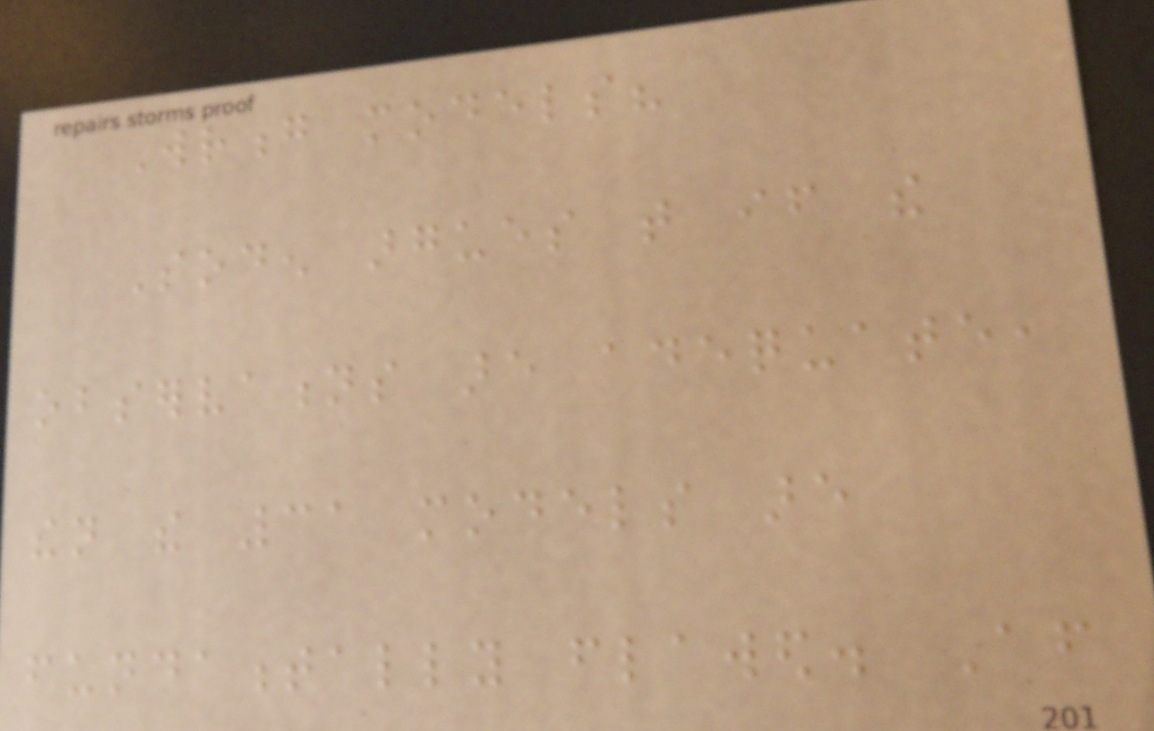Wrong models?
Soden argues that if the
observations are adequate,
then the 31 models are
fundamentally flawed. After
